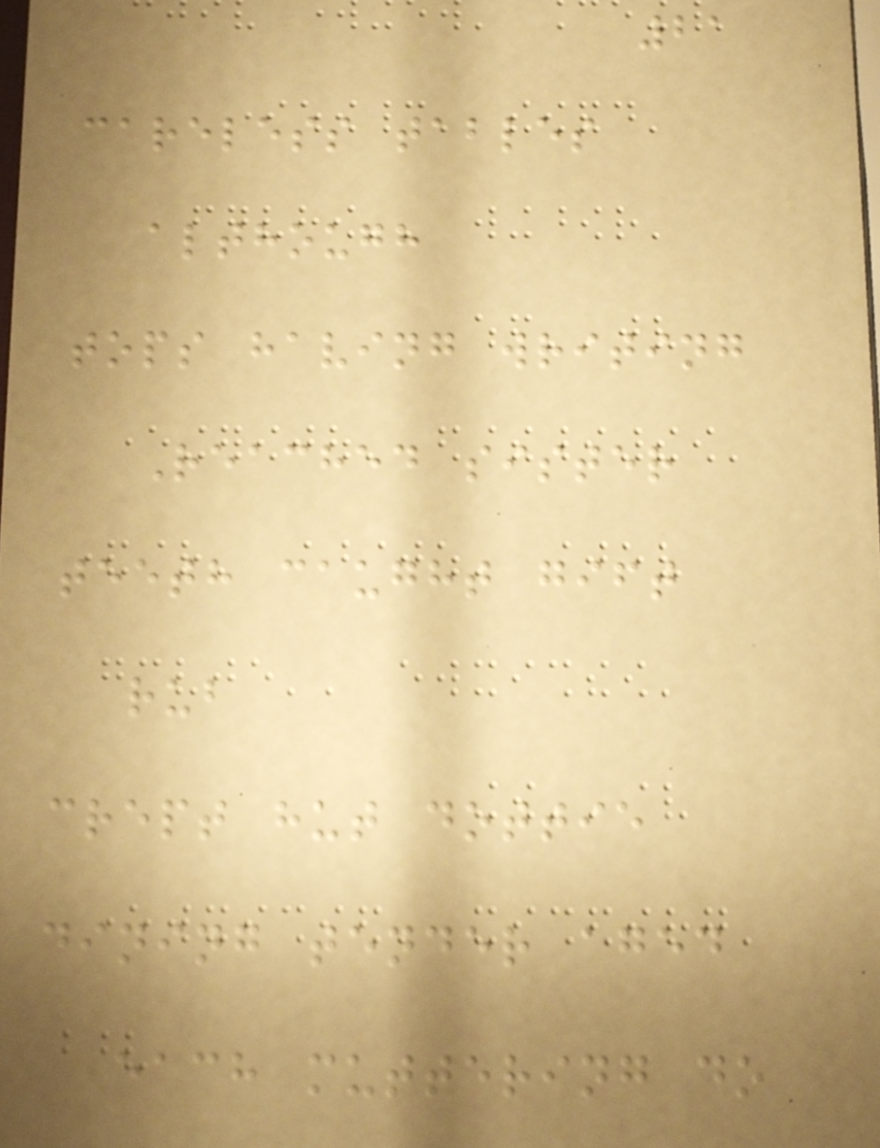21
careless tables
although
tops having writing
Reached sister
teeth caught gift
rub
crept hut dottie
dining tender aged
each muttering do
